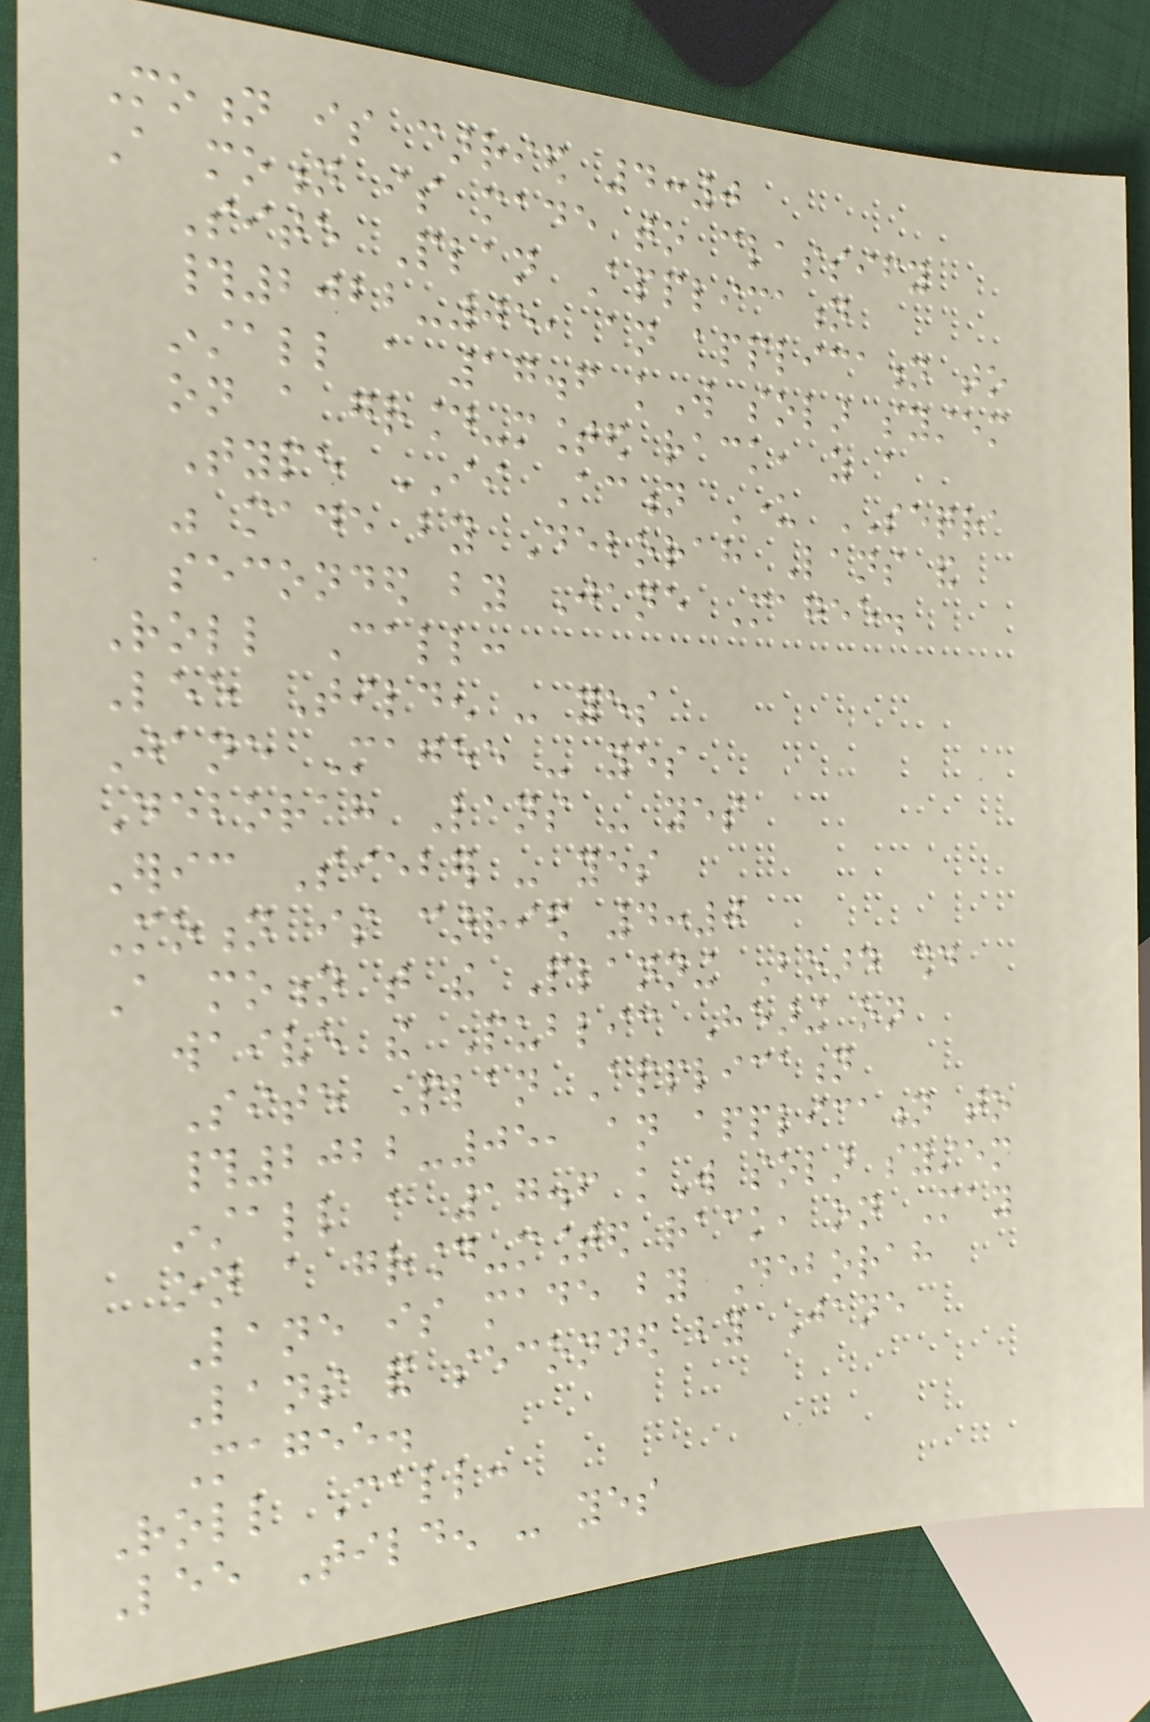Motion is carried 4:0
A motion is made to classify
Site Plan Application
#2022-05, an application to
install a 17.6 kW solar system
on a ground-mounted rack, as a
Type II Action Under SEQRA
was made by Deborah Lans and
seconded by Jane Magee.
Roll Call:
Lee Tilden - yes
Jane Magee - yes
Deborah Lans - yes
Eric Sieber - yes
Motion is carried 4:0
A motion that the Planning Board should
waive the Public Hearing on
Site Plan Application
#2022-05, an application to
install a 17.6 kW solar system
on a ground-mounted rack, on May
Lane is made by Deborah
Lans and seconded by Jane
Magee.
Roll Call:
Lee Tilden - yes
